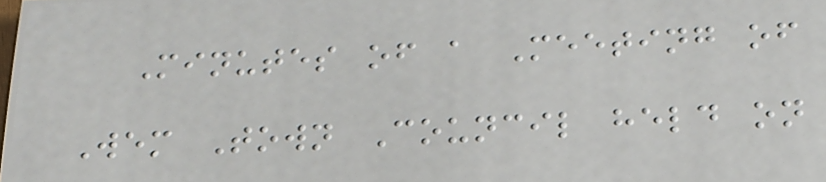Minutes of a Meeting of
Wem Town Council held on
